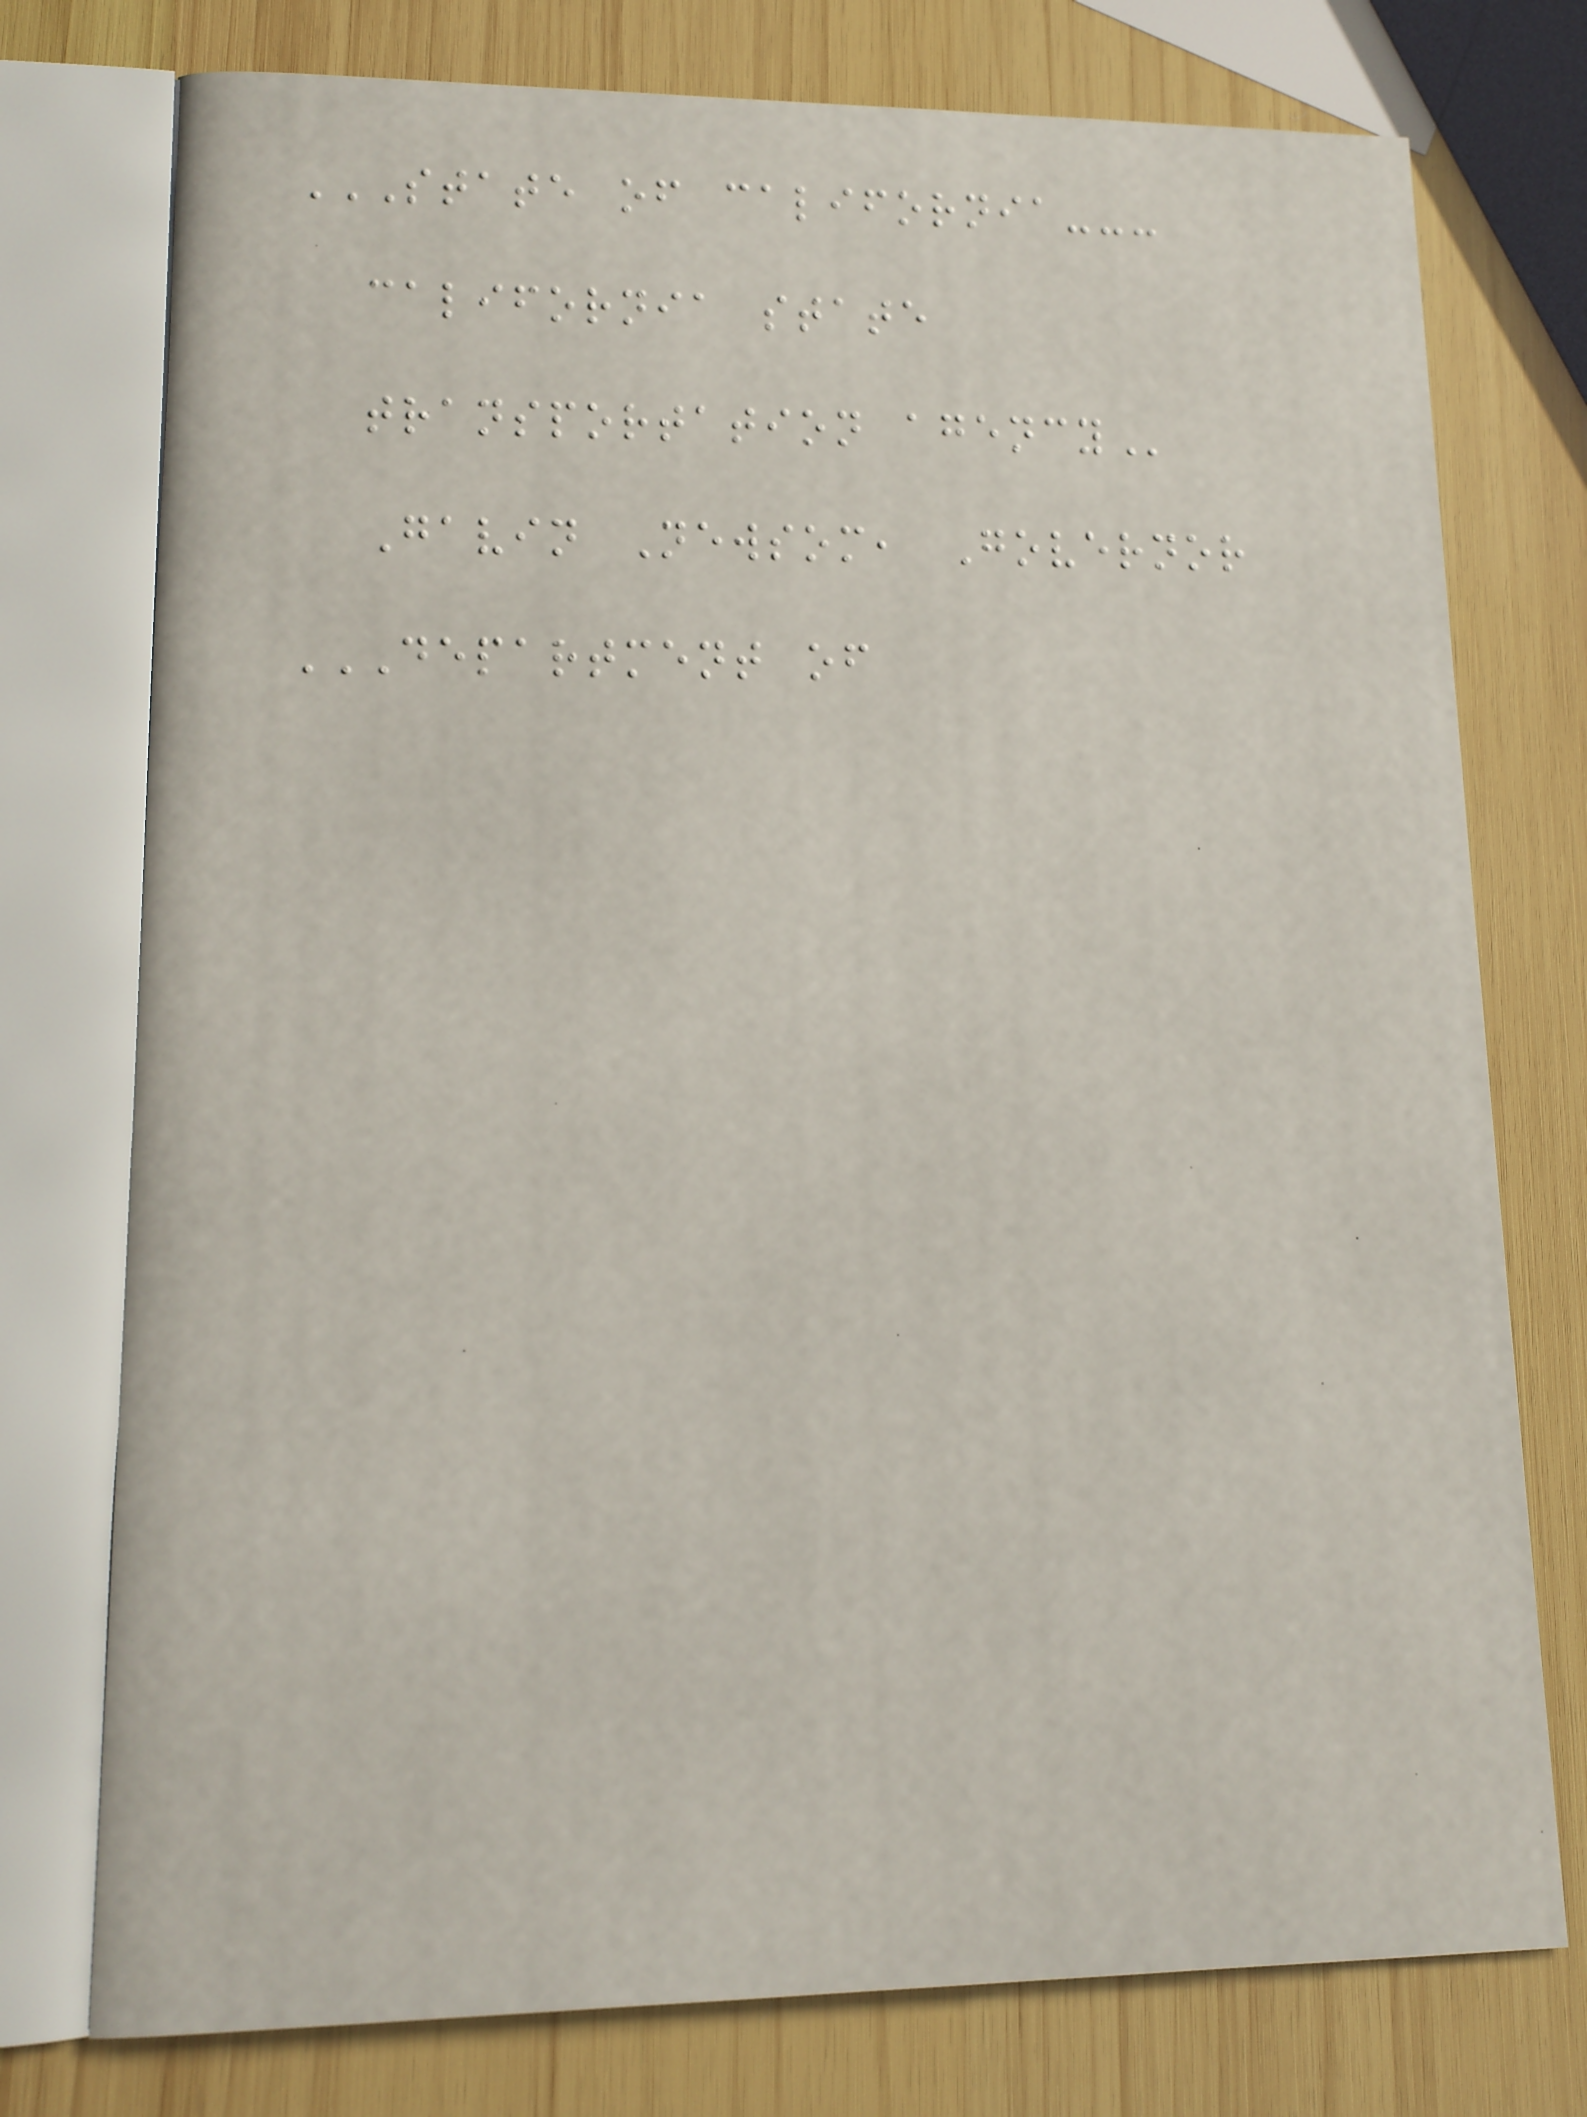STATE OF CALIFORNIA---
CALIFORNIA STATE
TRANSPORTATION AGENCY
Gavin Newsom, Governor
DEPARTMENT OF
